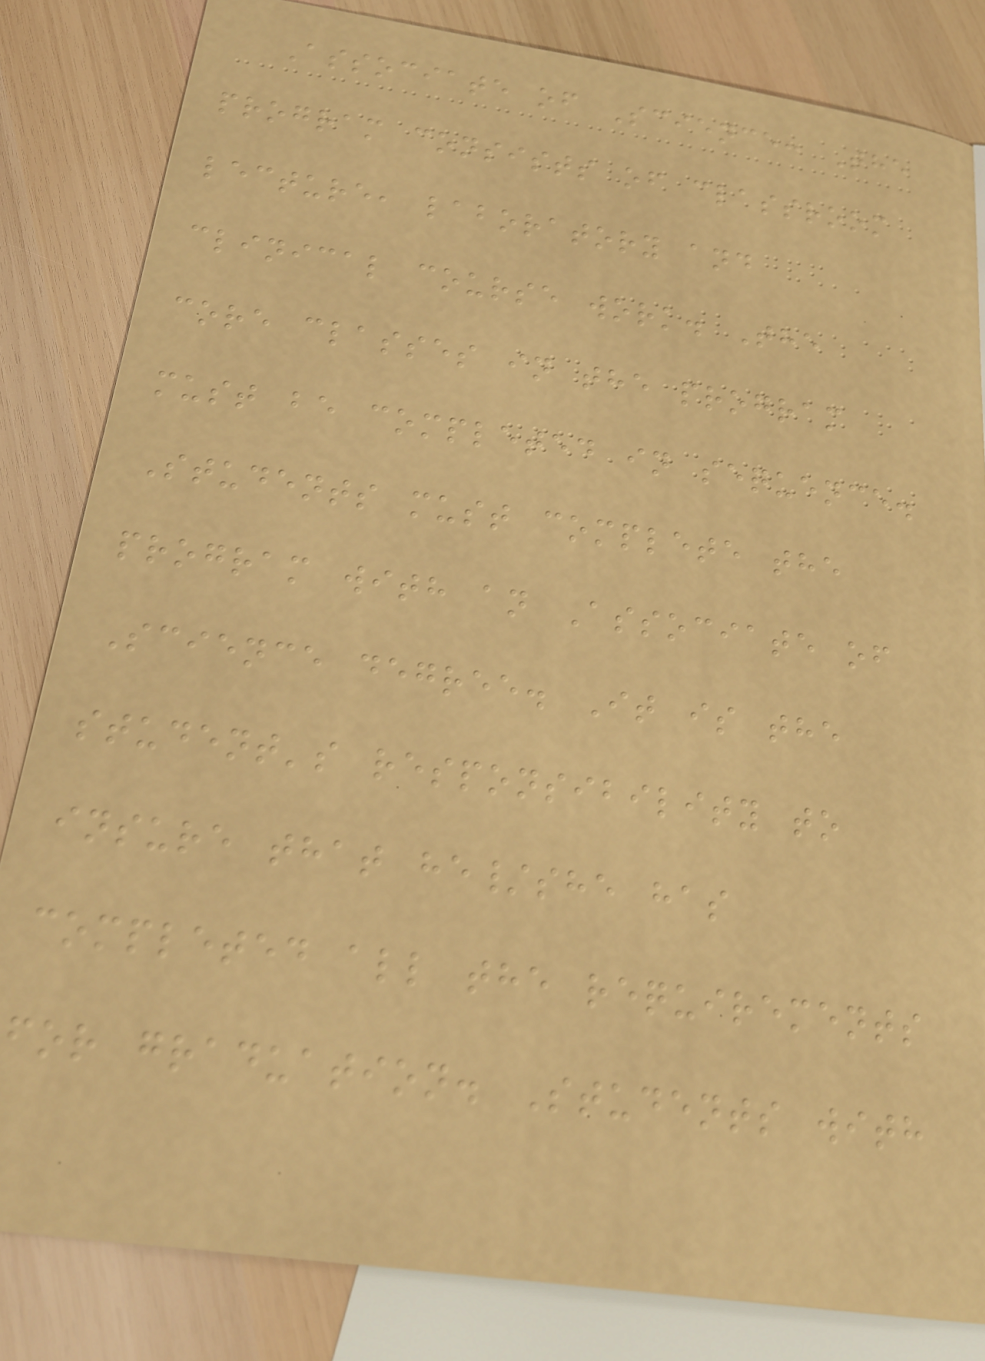Associate of Science: The
program consists of classroom
lecture, laboratory and
clinical course work. The
core classes in the program
must be completed in sequence.
Students must complete the
program with an Associate of
Science degree. It is the
student's responsibility to
insure that he/she has
completed all the requirements
for graduation. Students with
